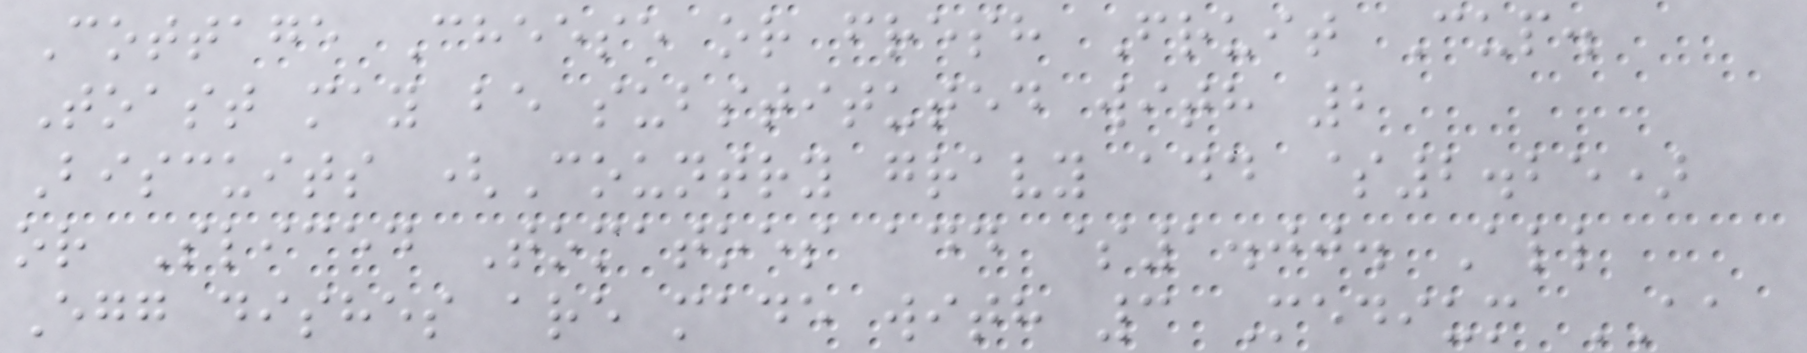Cottage Cheese or fresh Fruit Cup.
Toast may be substituted with 2
Biscuits (Country gravy add $2.25)
or Sliced Tomatoes add $1.00. All
Egg dishes are made with 3 Medium AA
